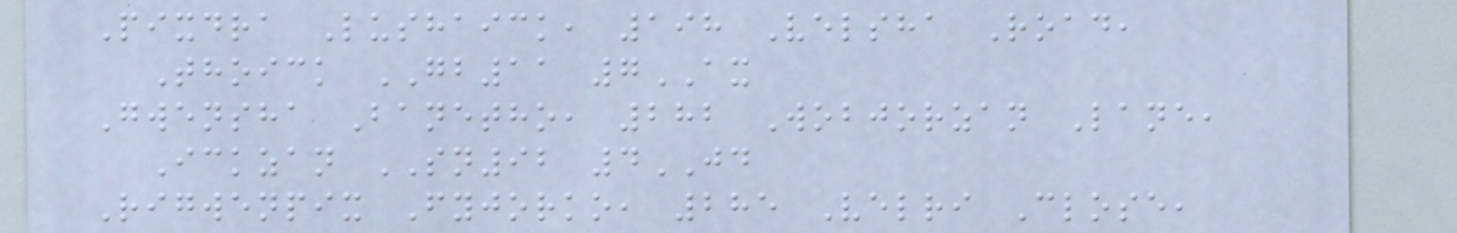Pixdra Lushaick, 198 Velsha Road,
Thoick GB11 7AX
Gwensha Banetho, 282 Wobjorzan Lane,
Ickzan SN92 4JD
Rigwenpix Fyjorko, 285 Velri Close,
